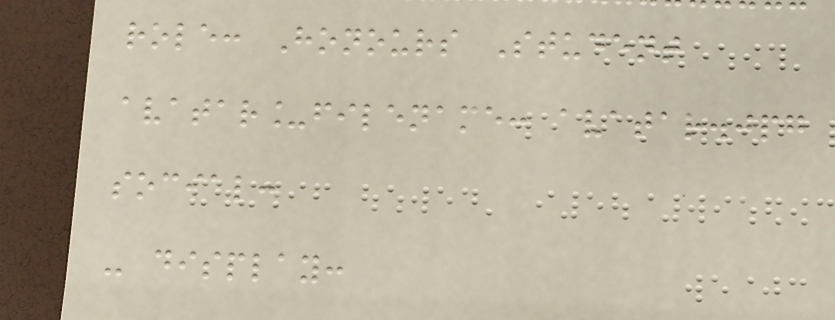role: Honours Student
avatar_filename: avatar.jpg
social:
- display:
